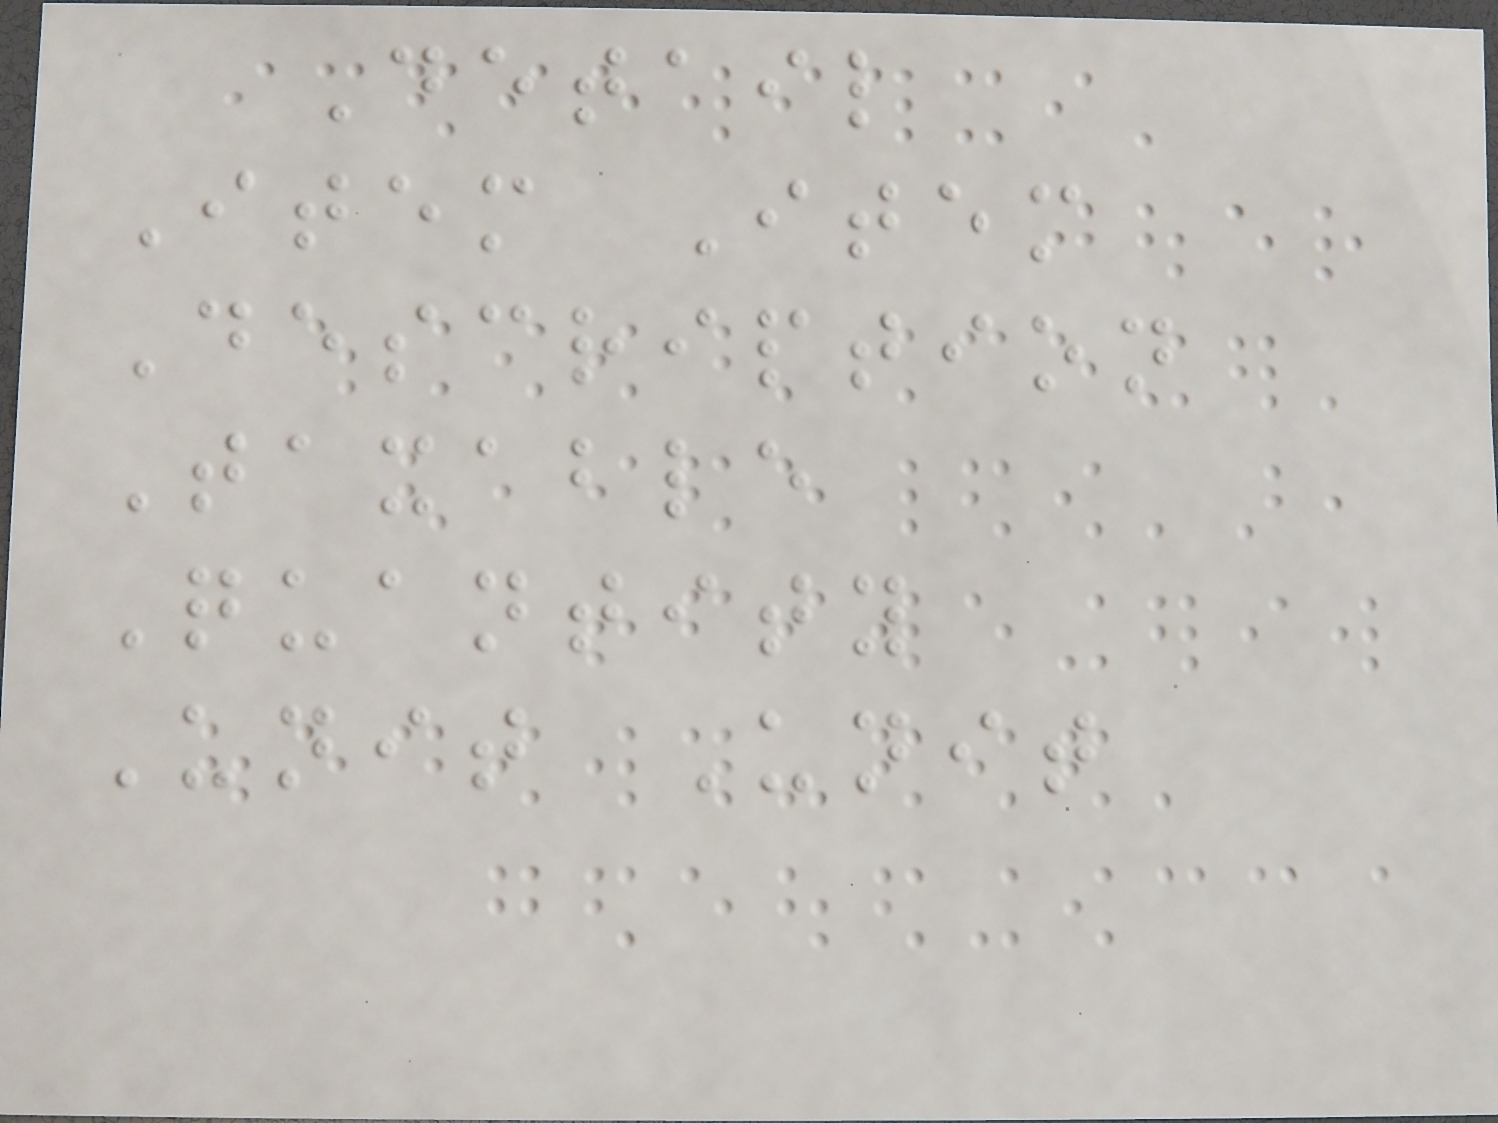Detail
Item Item
Description
Taxable
Quantity
Unit Unit
